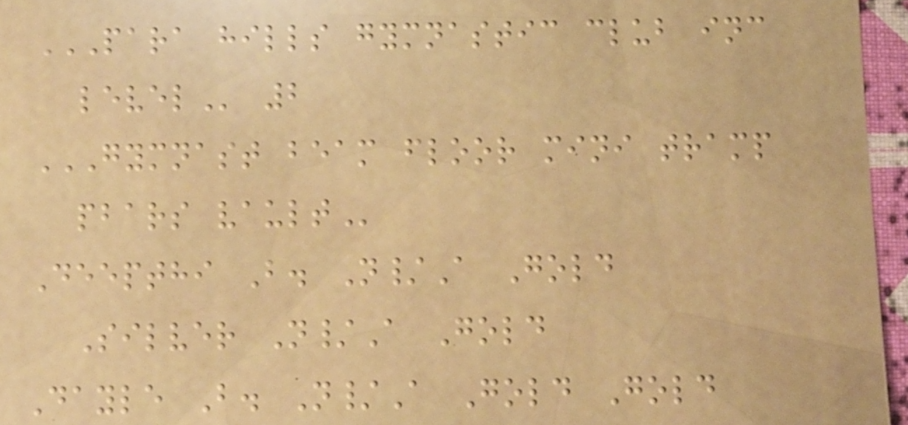PARA HILLS GYMNASTIC CLUB INC
LEVEL 2
GYMNAST BEAM FLOOR MINI TRAMP
PBARS VAULT
Deepthi B. N/A Gold
Silver N/A Gold
Dayle B. N/A Gold Gold
